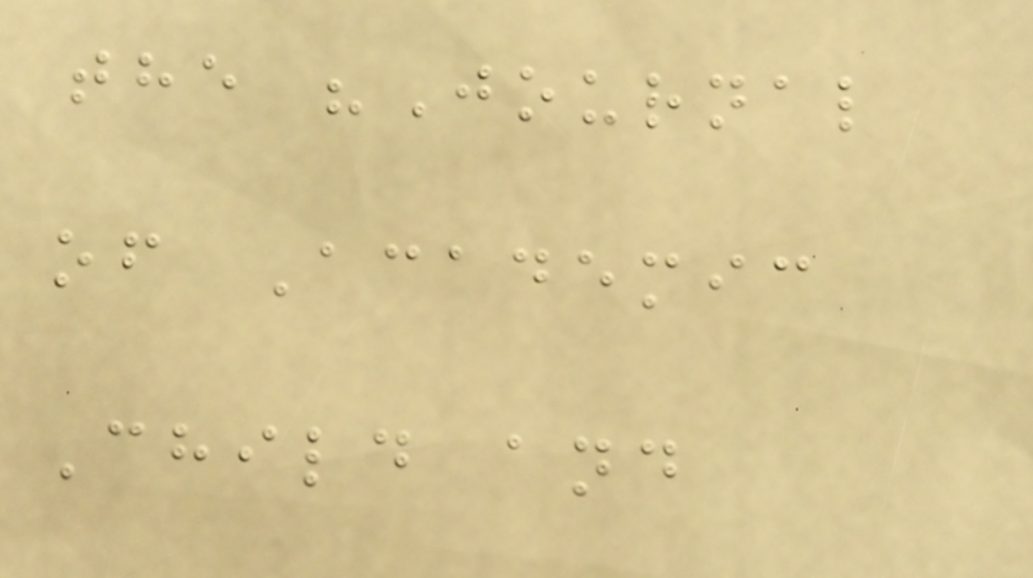the "Journal
of Academic
Child and
